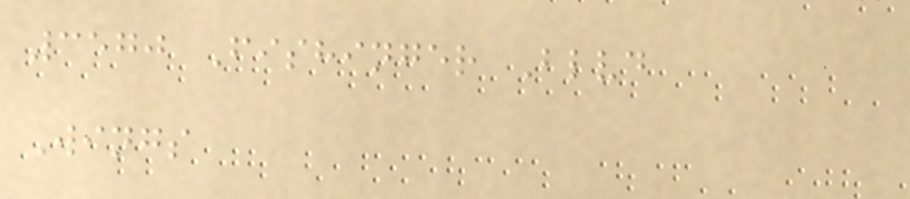3570 Fishinger Blvd
Wings
